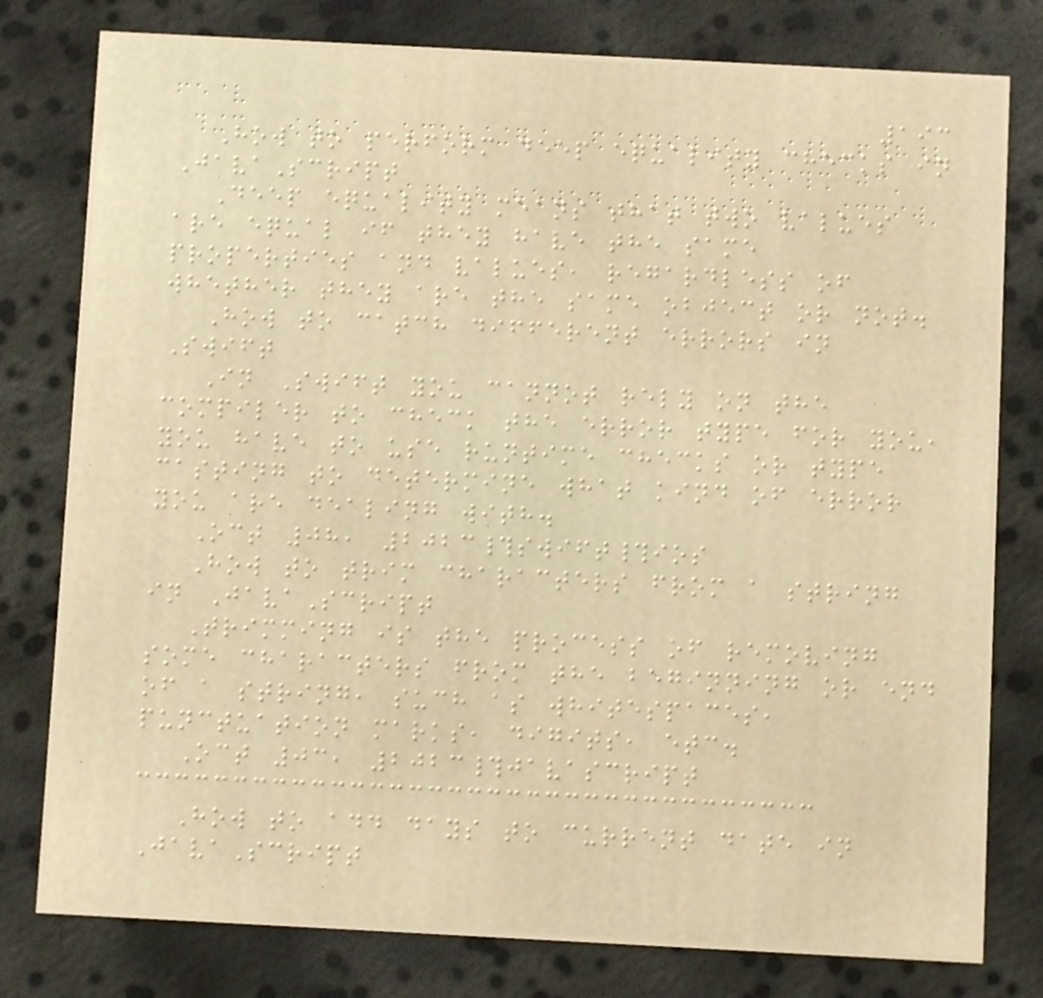193
How to perform deep equality checks in
JavaScript
Deep equality means that two values
are equal if they have the same
properties and values, regardless of
whether they are the same object or not.
How to catch different errors in
Swift
In Swift you cannot rely on the
compiler to check the error type for you,
you have to use runtime checks or type
casting to determine what kind of error
you are dealing with.
Oct 08, 2023#swift#ios
How to trim characters from a string
in JavaScript
Trimming is the process of removing
some characters from the beginning or end
of a string, such as whitespaces,
punctuation marks, digits, etc.
Oct 03, 2023#javascript
How to add days to current date in
JavaScript
